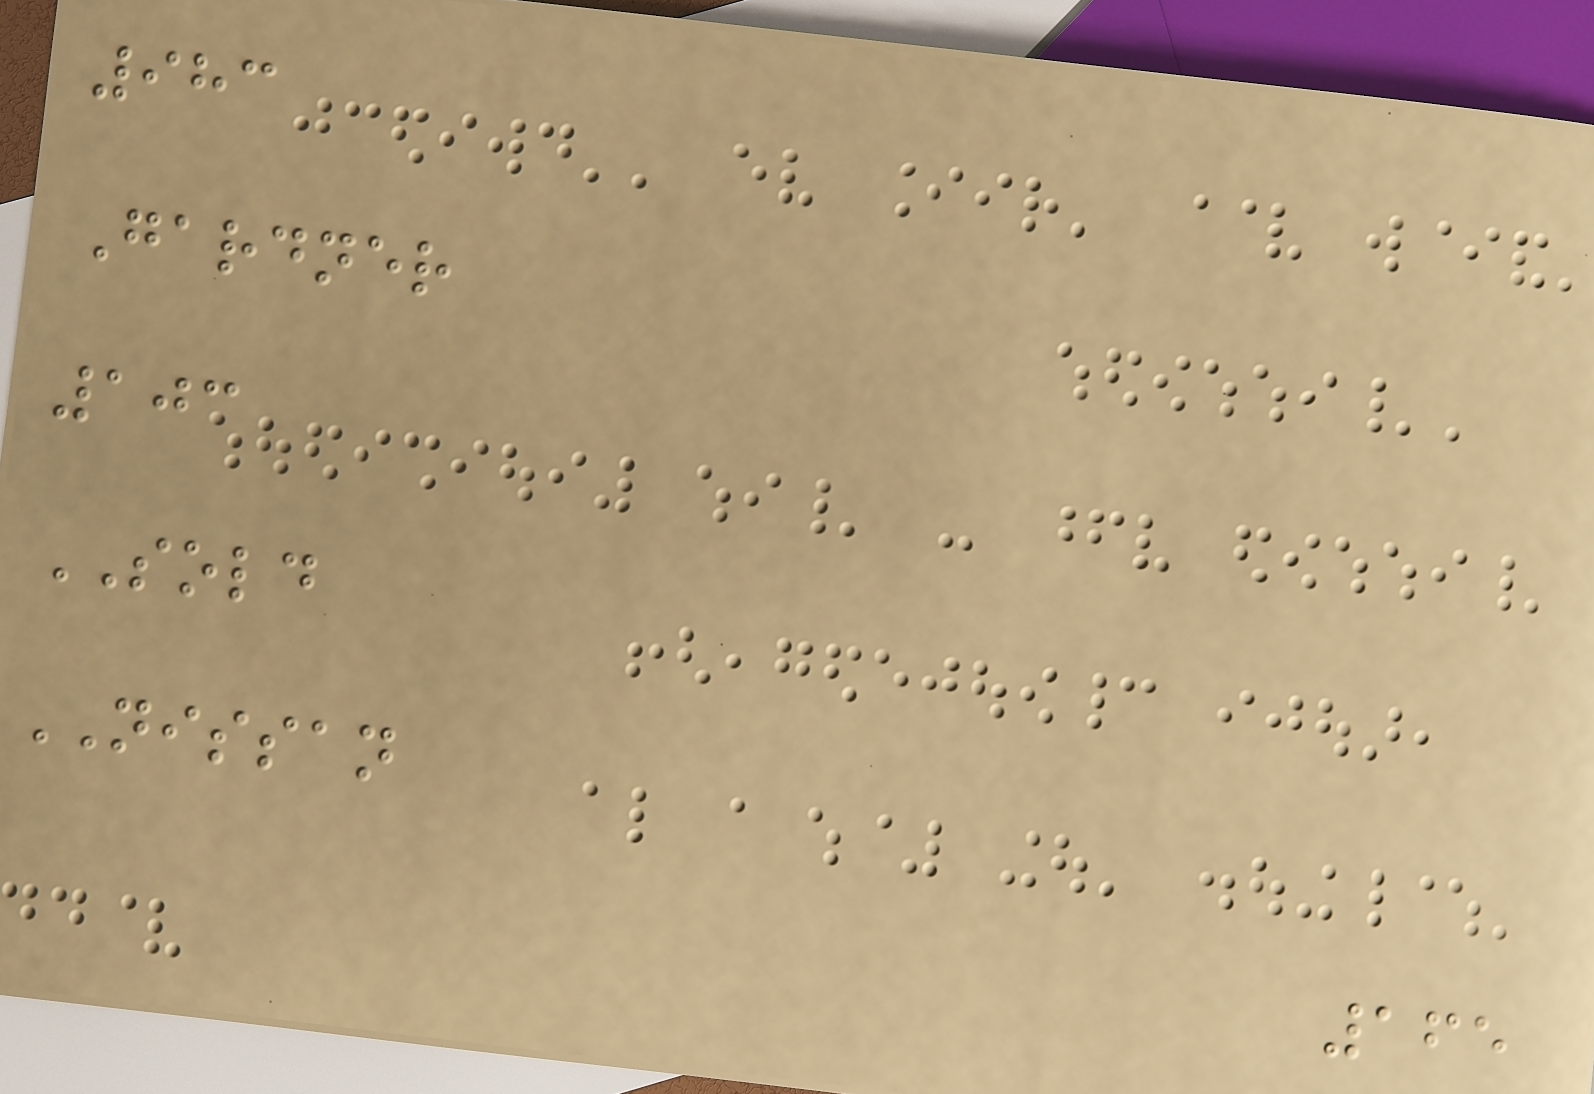983
Gardner
103
SOLD
NISSAN
165
